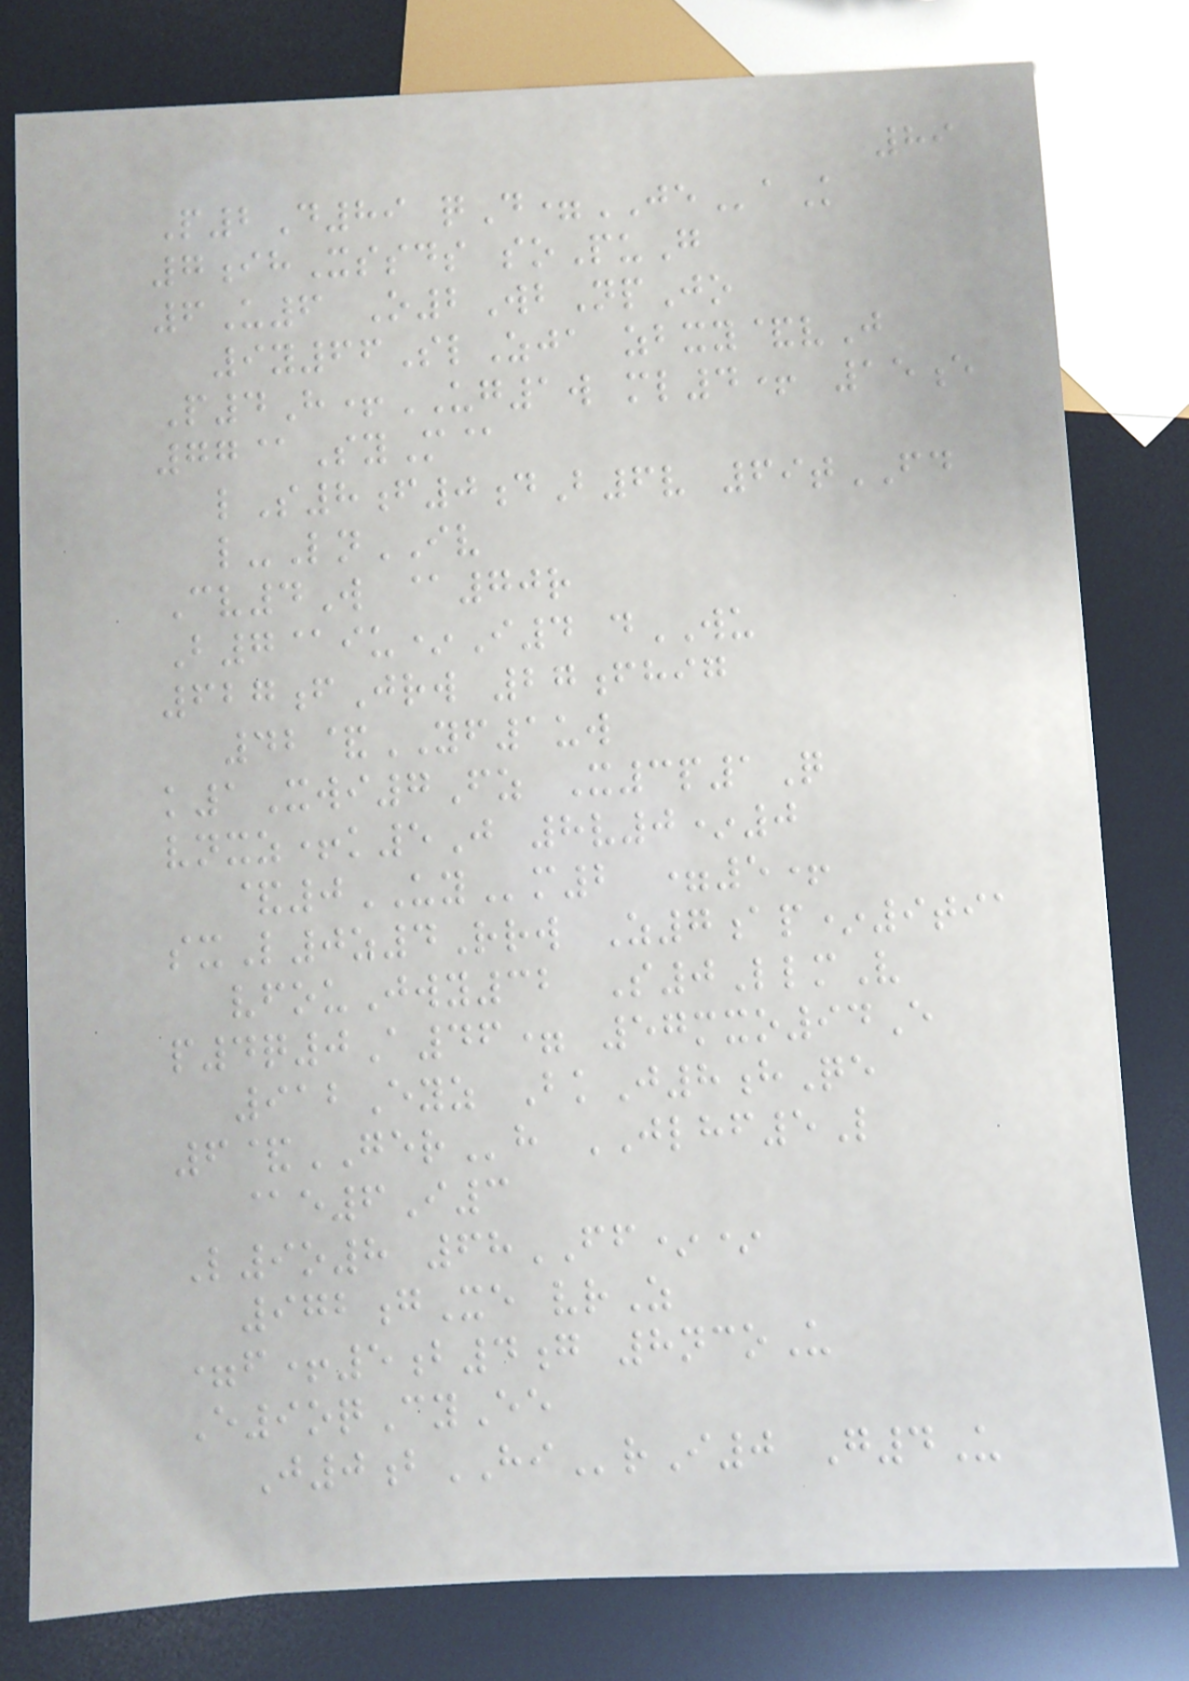89
P2D89 qD=JEaK
7ihXssds soPuG
6U6 O2WbNpJo
9y66SlZja zbxy&vJ
P4H+UG1w ml4+ 15e
77@SyM@
lS8f0dB6v 69tFD
l-LnIV
Cv4W @70r
B7@iu*I4 dWU
627fJrw 27fhig
42&YF1uw
k1Xwi7Fz X3p1Q
vnxz+k5J 8v0*0
&0UYm2 =5+
sxL0z4Rrw Z7ap*9tia
vfouJwy32 S0LlmV
p4q0A46= 57mxo94E
912Eyz BkJ8hQe
6&GERh JLHF5L
@e6I3
L9o8 68FF**
972gXe vrZ
=f+5b4g 8ncoU
E9oqCyEe
J0bHIrI0 G4U
